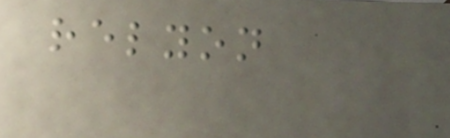relyon
